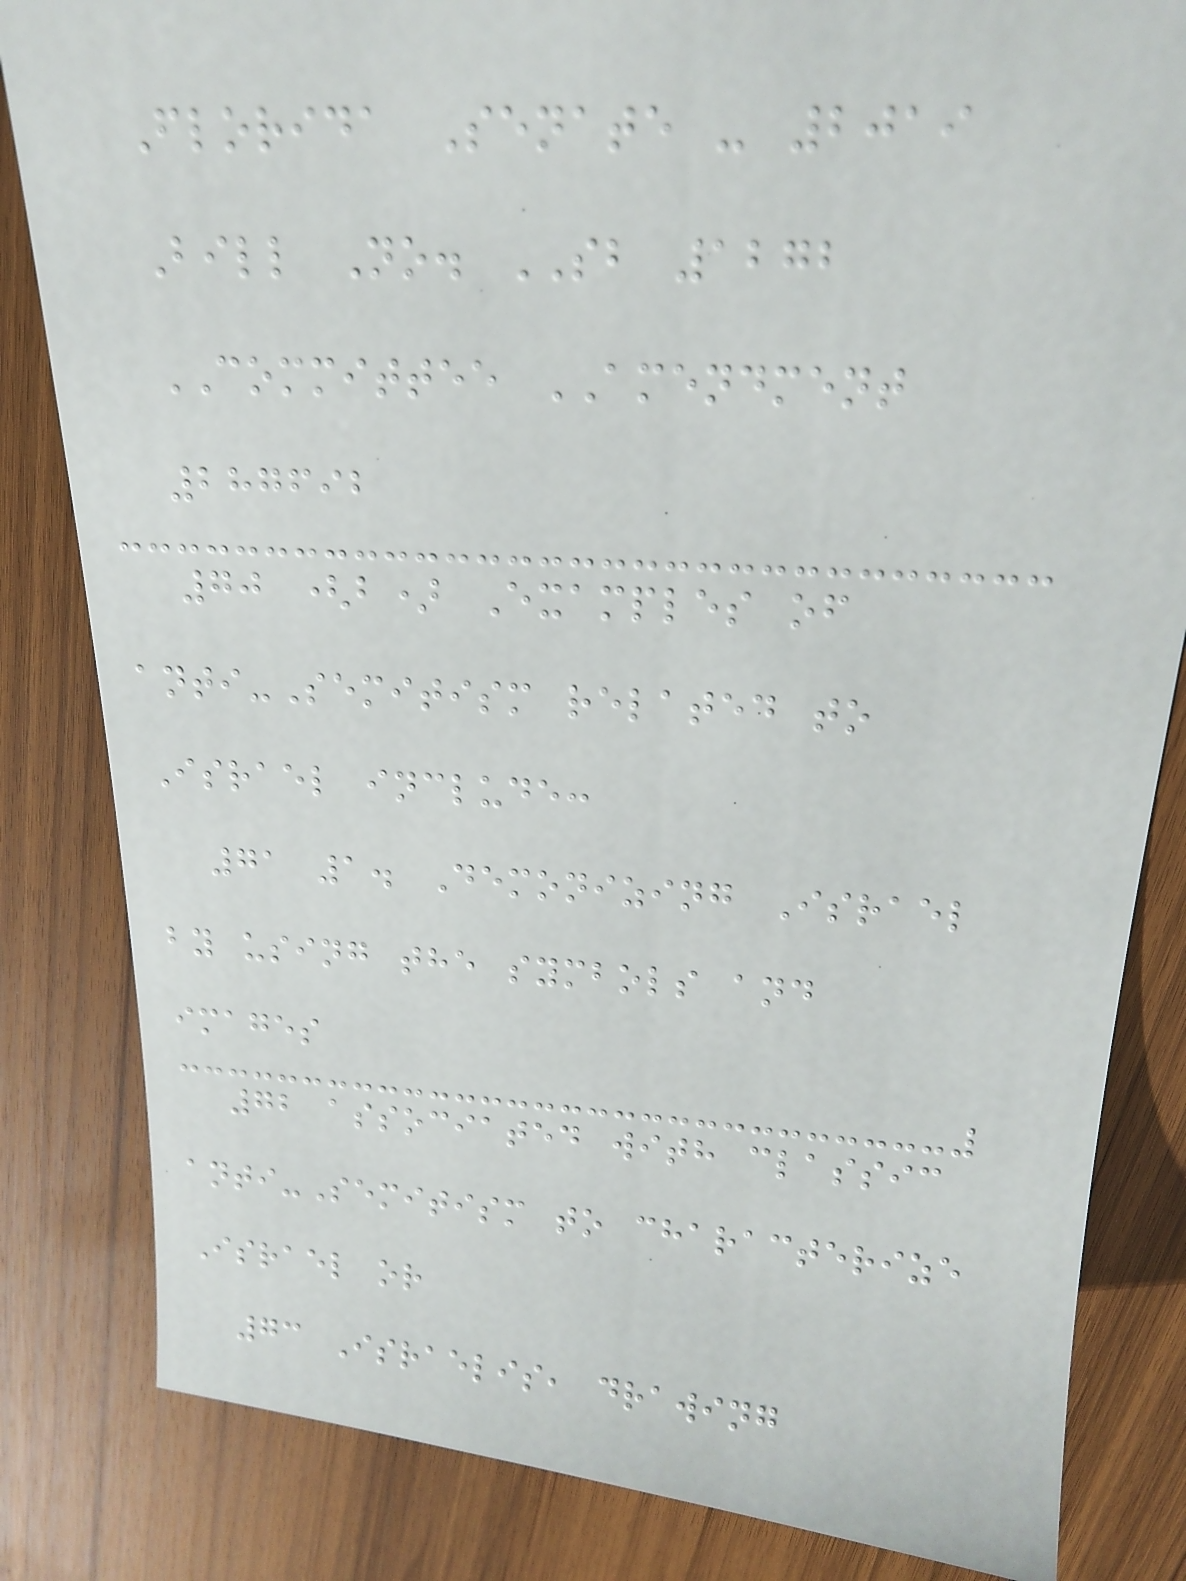Florida Senate - 2019
Bill No. SB 1272
COMMITTEE AMENDMENT
287692
70 (b) Examples of
anti-Semitism related to
Israel include:
71 1. Demonizing Israel
by using the symbols and
images
72 associated with classic
anti-Semitism to characterize
Israel or
73 Israelis, drawing
